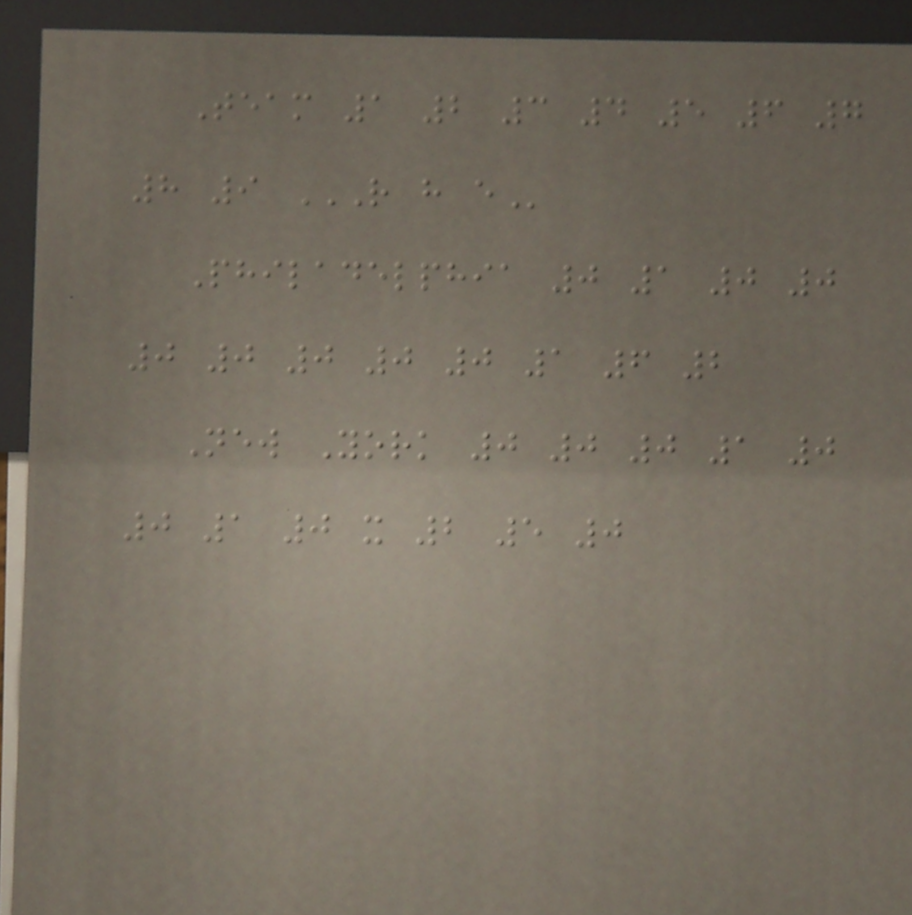Team 1 2 3 4 5 6 7
8 9 R H E
Philadelphia 0 1 0 0
0 0 0 0 0 1 6 2
New York 0 0 0 1 0
0 1 0 x 2 5 0
